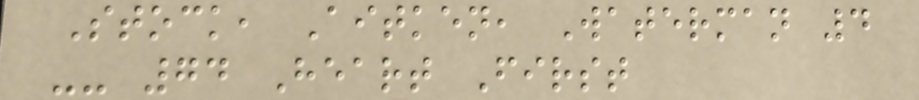Stock, Aitken, Waterman 4
-- 74 Heart First
